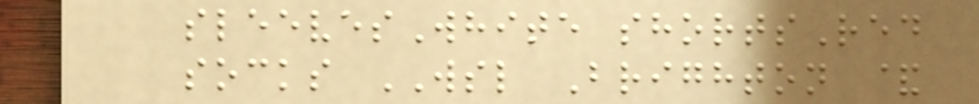sleevesWhite shortsRed
socks WSL Brighton &
